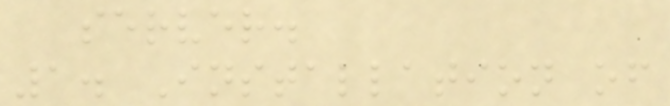server.
1. Installation of
